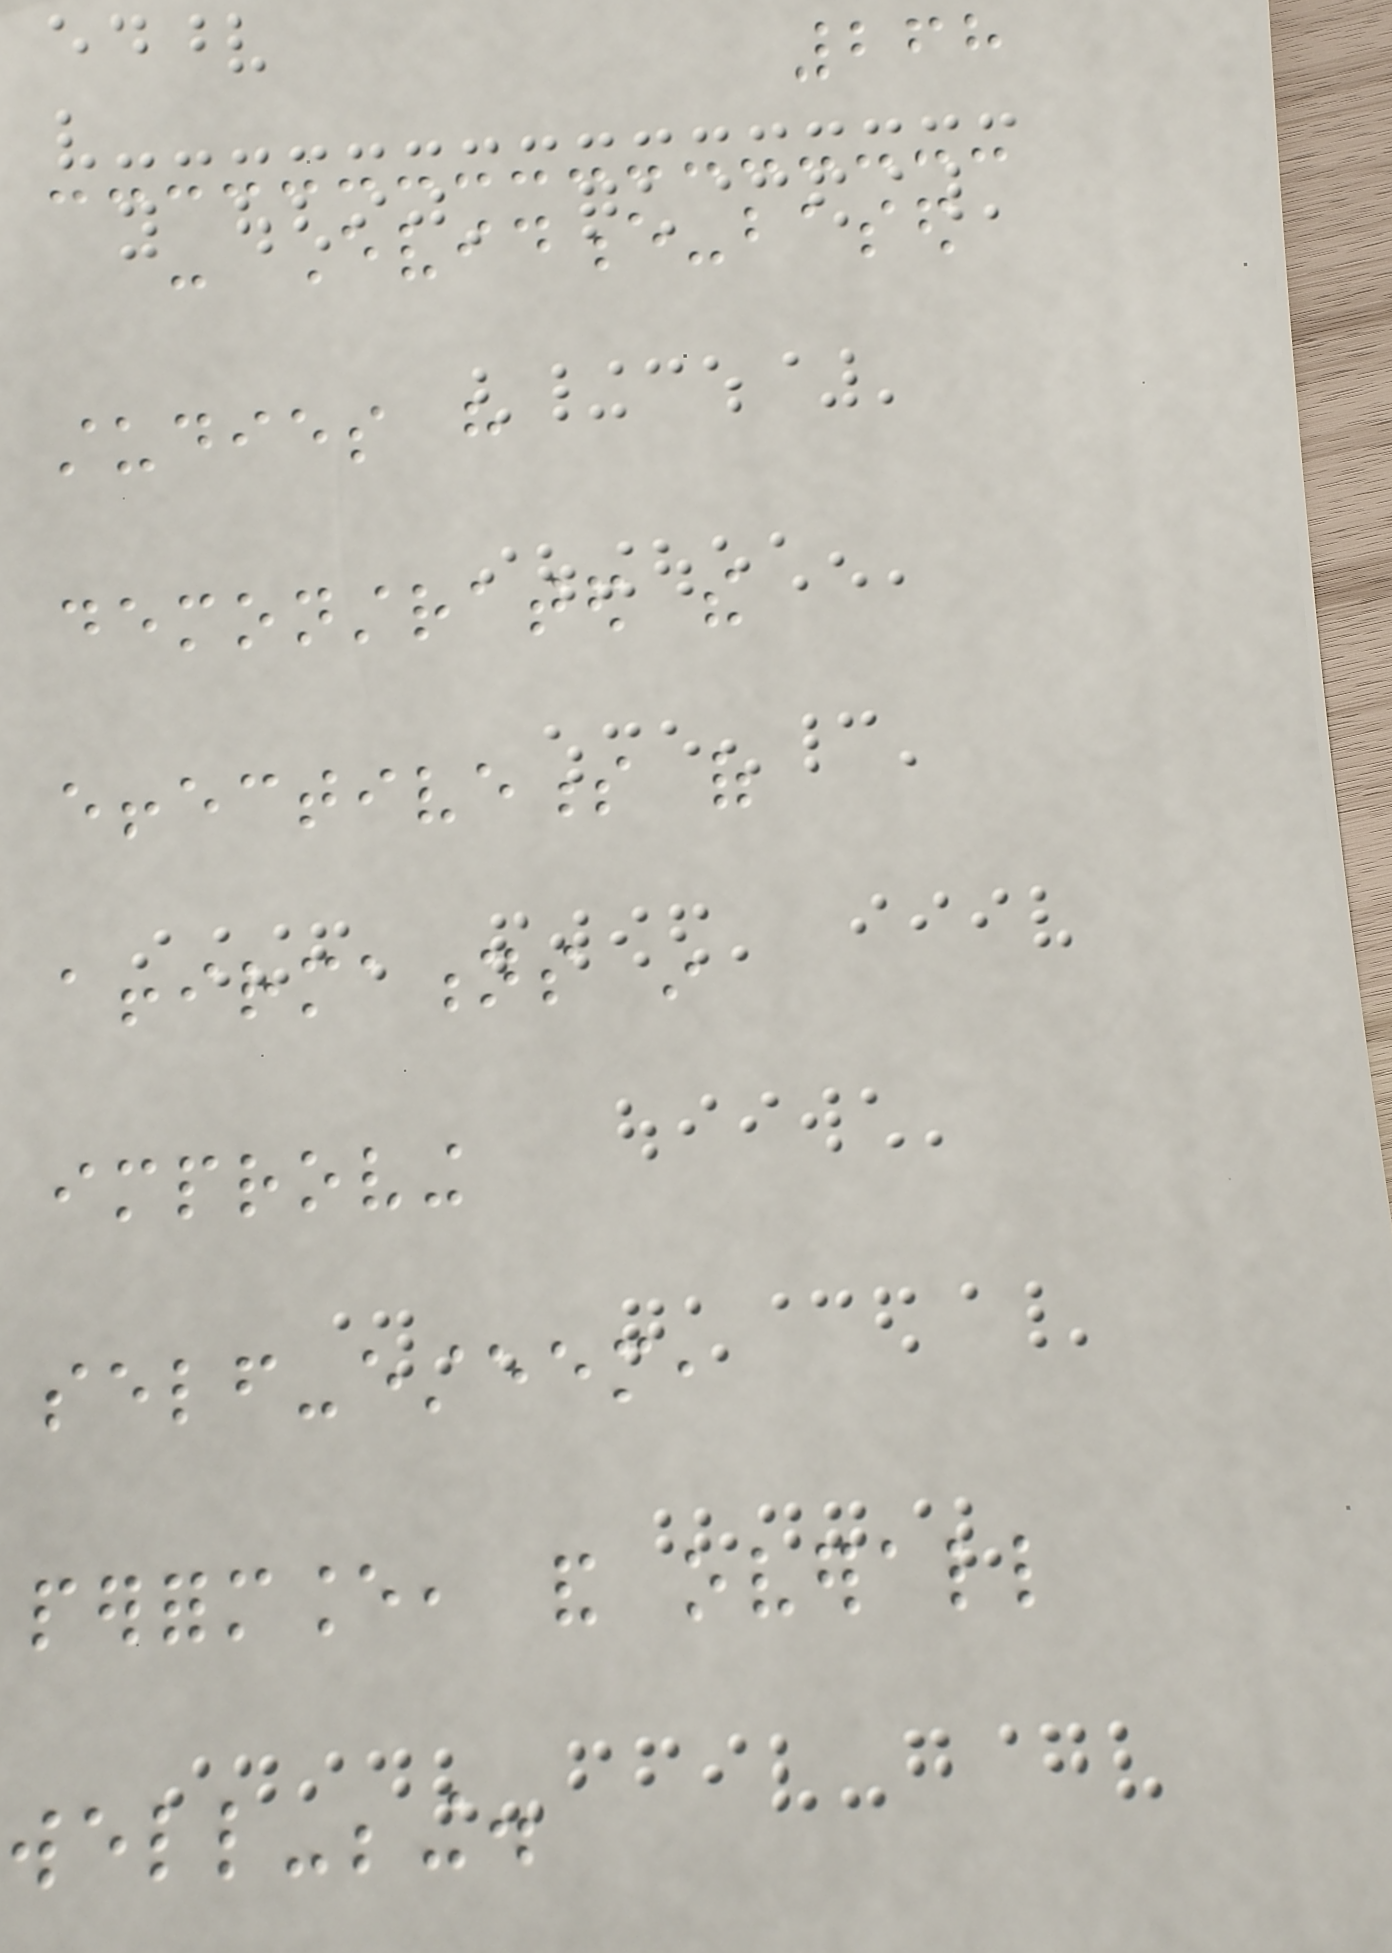268
- Evidence-based
studies have
demonstrated the
effectiveness of
affirmations in
improving
self-esteem,
performance, and overall
well-being.
